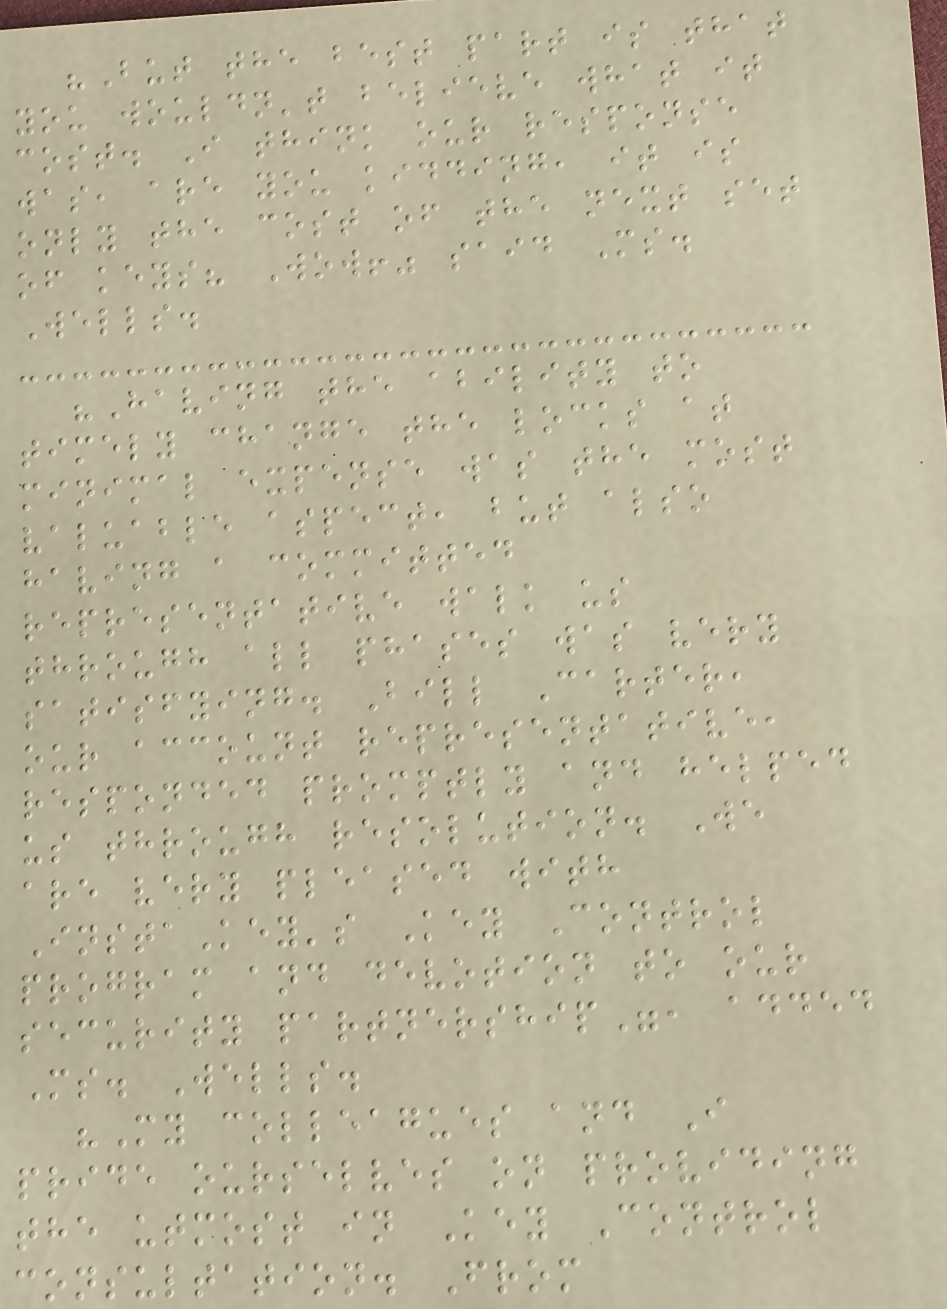"But the best part is that
you wouldn't believe what it
cost. I think our response
was, are you kidding, it is
only the cost of the next set
of keys? Wow!" said Ms.
Wells.
"Having the ability to
timely change the locks at
minimal expense was the most
valuable aspect, but also
having a committed
representative walk us
through all phases was very
satisfying. Bill Carter,
our account representative,
responded promptly and helped
us through resolution. We
are very pleased with
InstaKey's Key Control
program and devotion to our
security partnership", added
Ms. Wells.
"My colleagues and I
pride ourselves on providing
the utmost in Key Control
consultation. From
